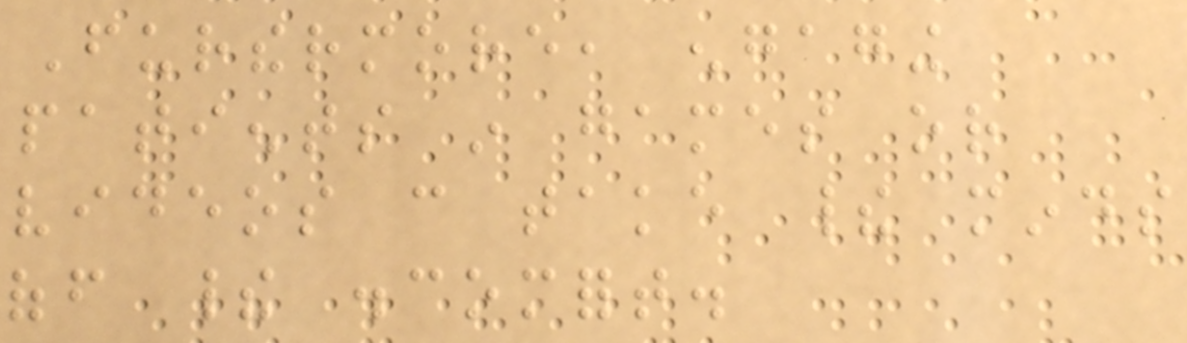Furthermore, engaging
patients in games or
videos can take their minds
off their discomfort.
